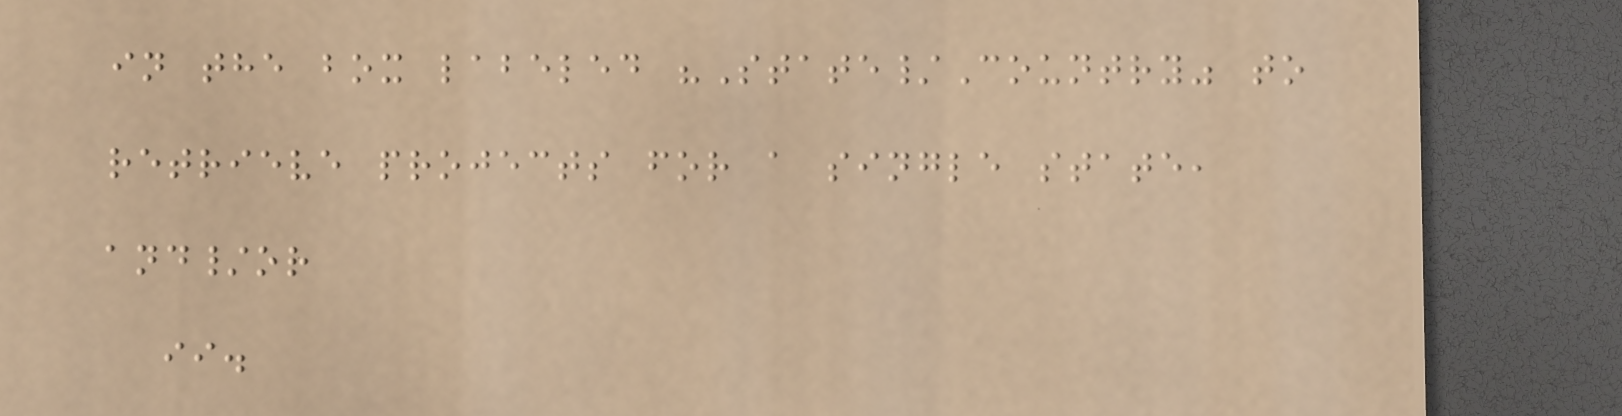in the box labeled "State/Country" to
retrieve projects for a single state,
and/or
ii.
